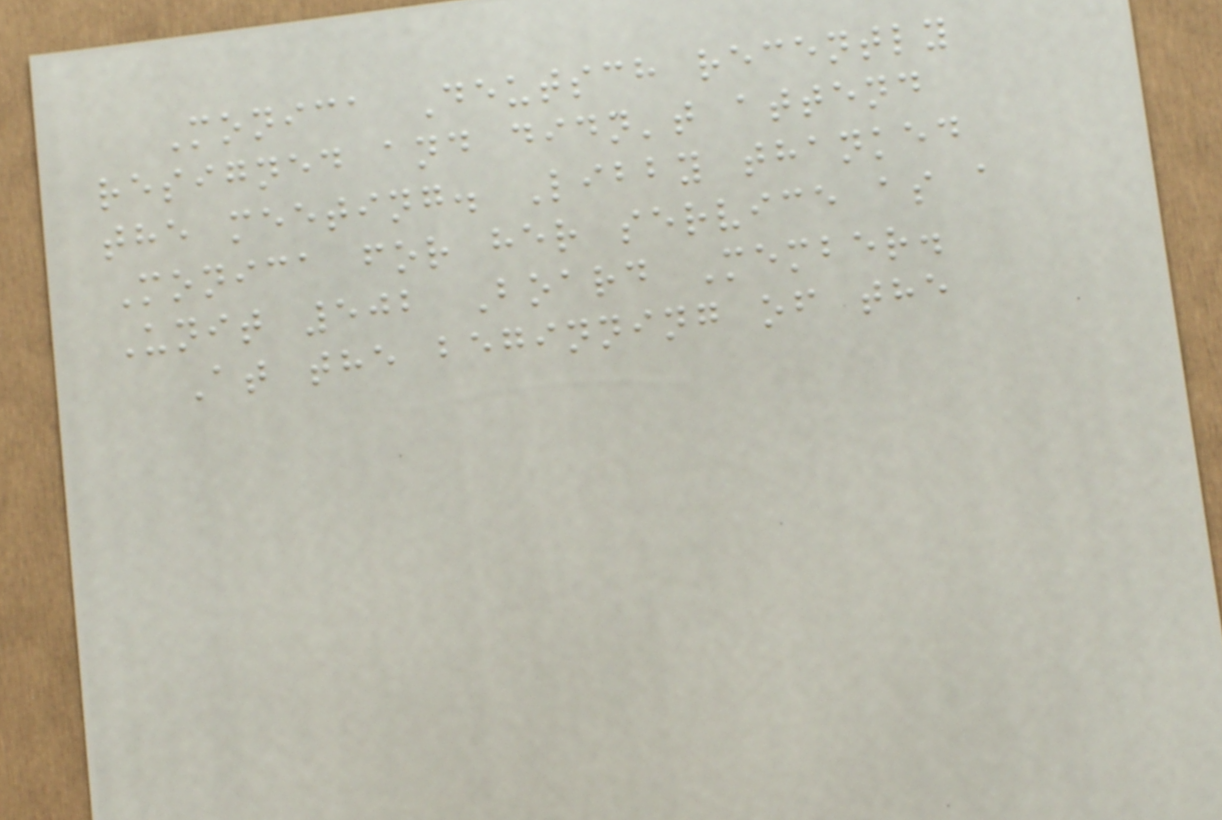Monica Deutsch recently
resigned and didn't attend
the meeting. Libby thanked
Monica for her service as a
Unit 502 Board Member.
At the beginning of the
